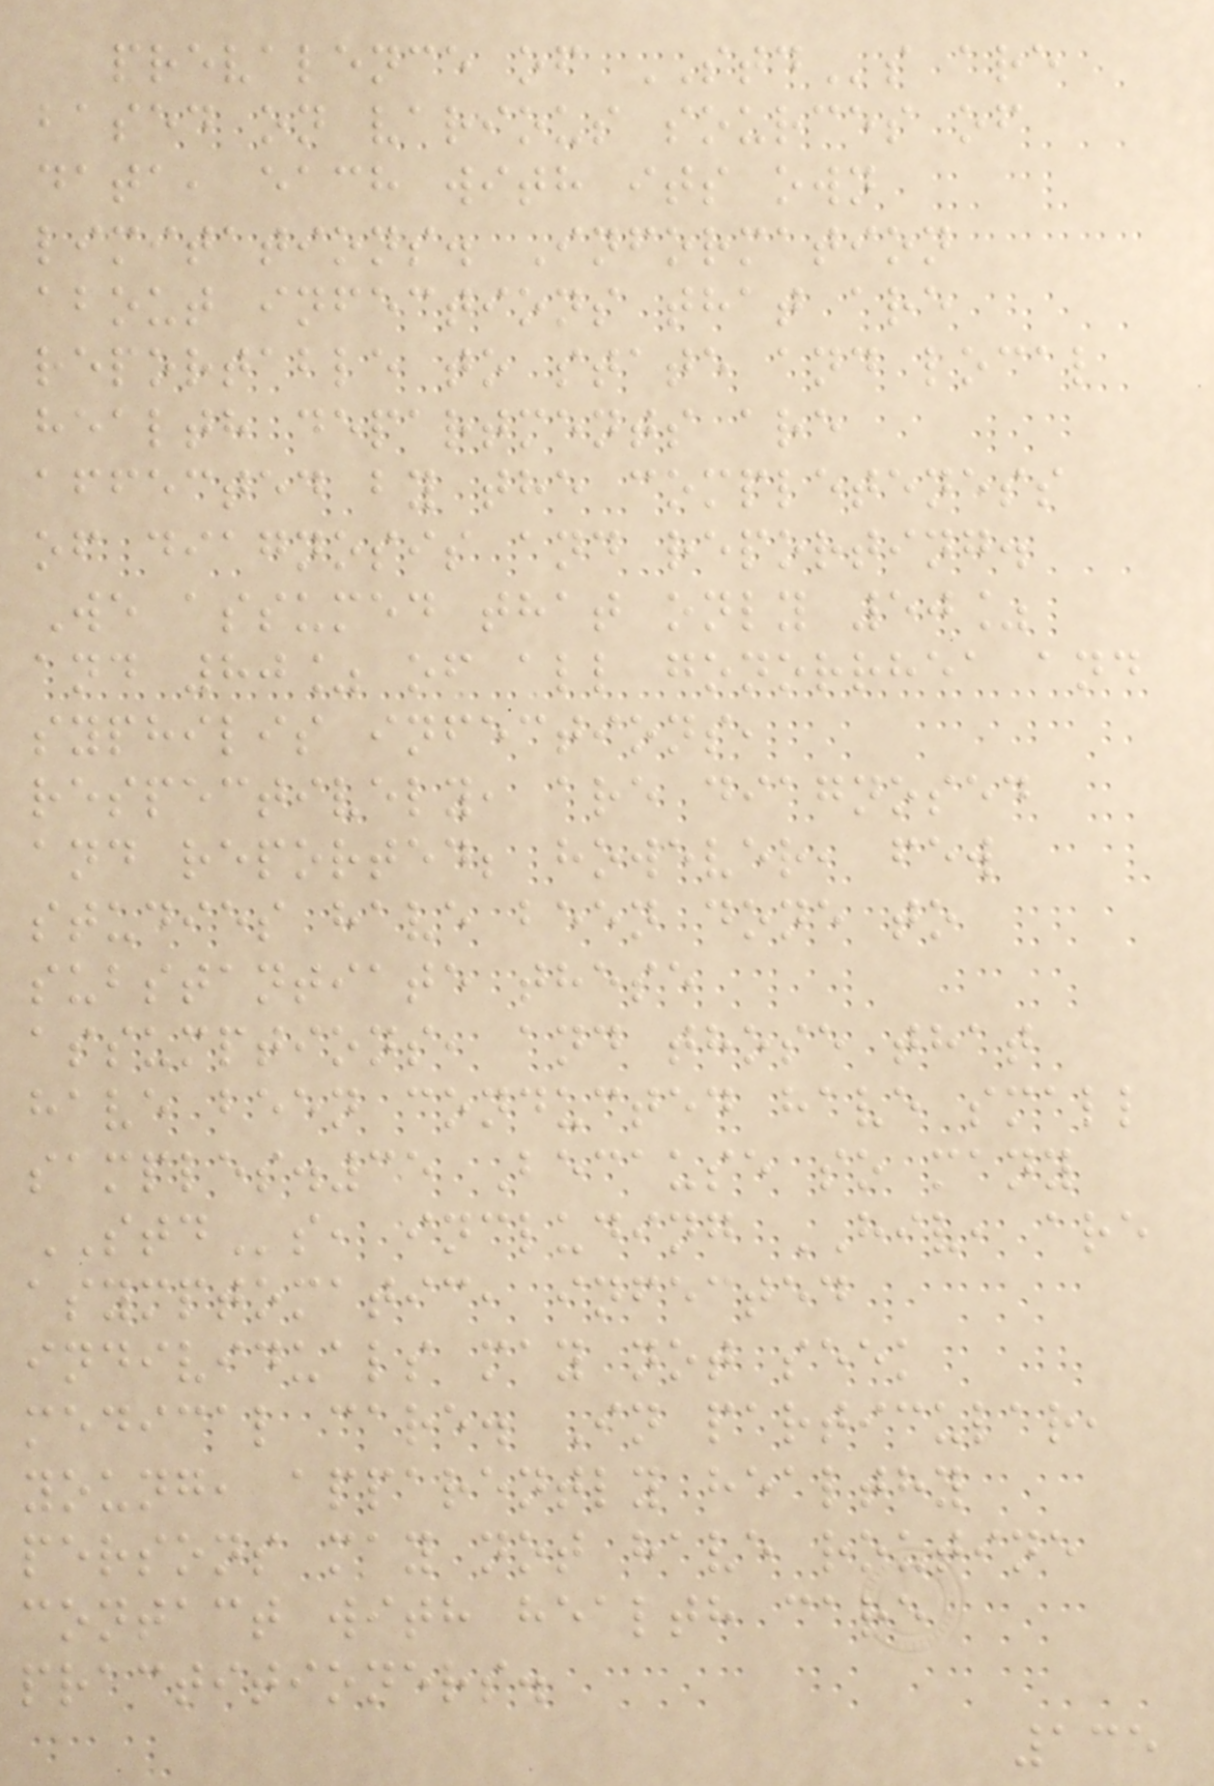prevalence of STDs are
based on various sources of
data, each with its own
limitations. Information
about infections that are
reportable to state and local
health departments are
affected by the completeness
of diagnosis and reporting.
We assumed that only 50%
and 80% of all gonorrhea and
syphilis infections,
respectively, are diagnosed
and reported; however, few
studies have been done to
substantiate these
assumptions, and those that
have been conducted have small
samples.35 Because so many
STDs, including HIV, are
asymptomatic, infected
individuals may not seek
medical care. In particular,
young, apparently healthy
persons may not have routine
contact with health care
practitioners.
135
